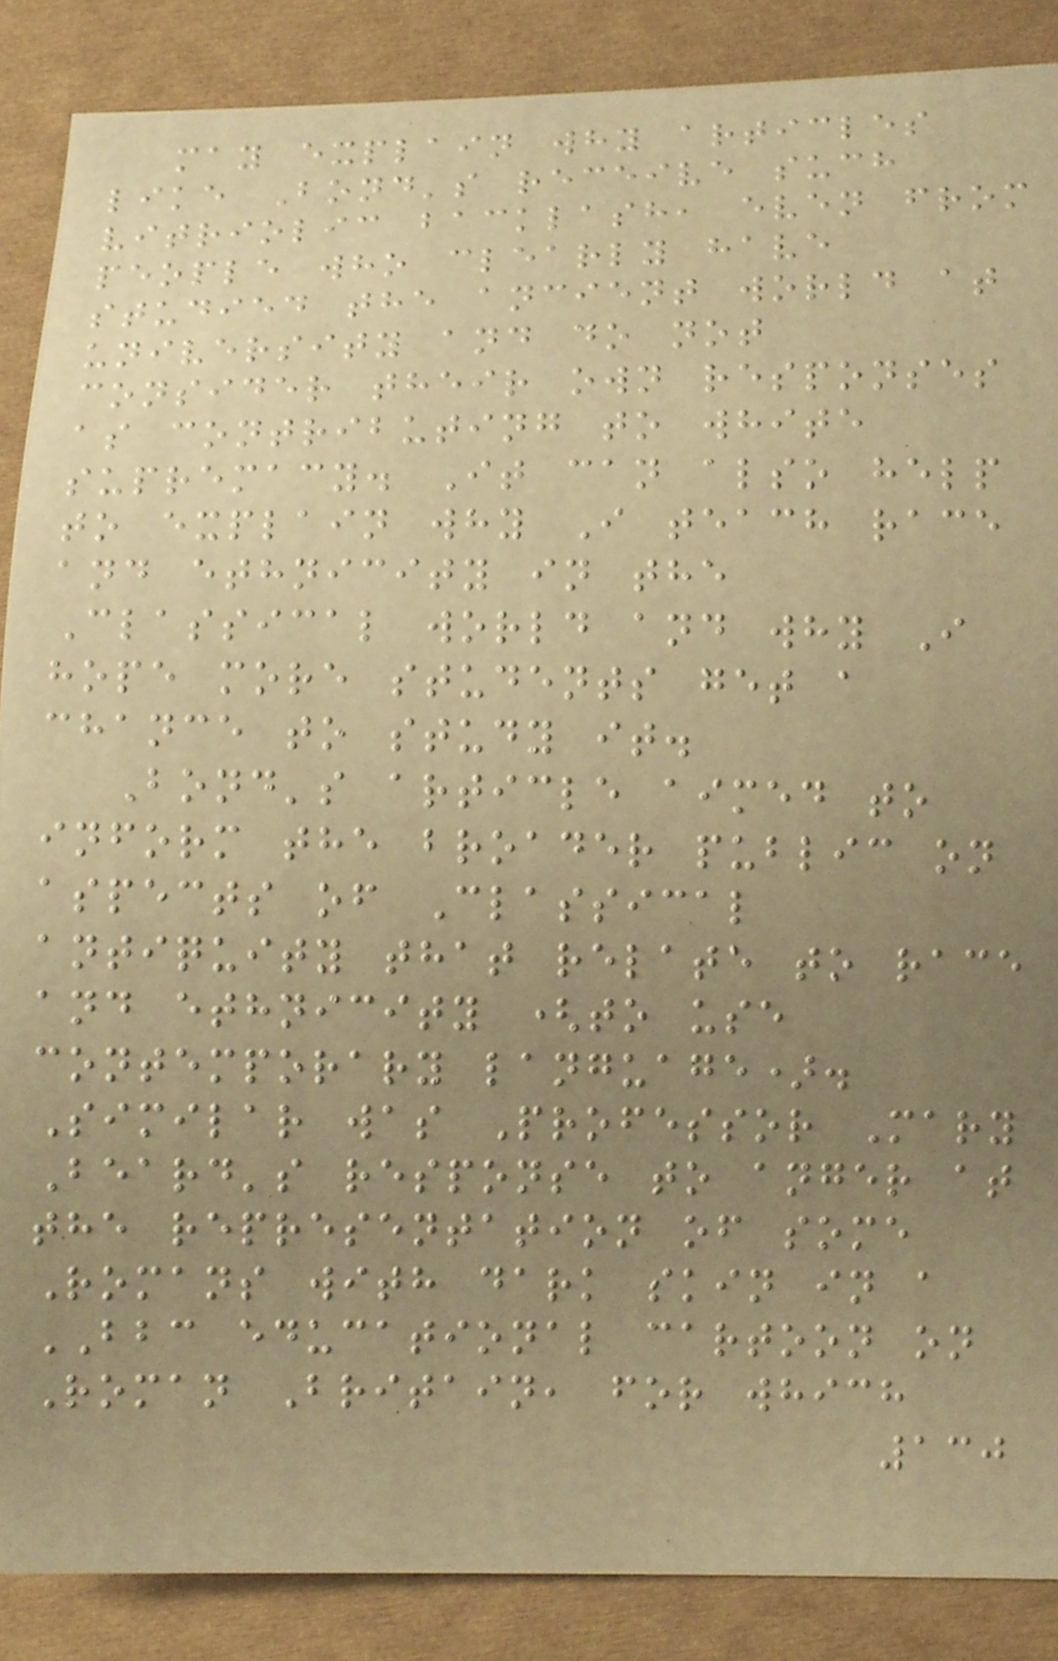may explain why articles
like Bond's receive such
vitriolic backlash, even from
people who clearly have
studied the ancient world at
university and do not
consider their own responses
as contributing to white
supremacy. It can also help
to explain why I teach race
and ethnicity in the
Classical world and why I
hope more students get a
chance to study it.
Bond's article aimed to
inform the broader public on
aspects of Classical
antiquity that relate to race
and ethnicity (to use
contemporary language).
Similar was Professor Mary
Beard's response to anger at
the representation of some
Romans with dark skin in a
BBC educational cartoon on
Roman Britain, for which
130
